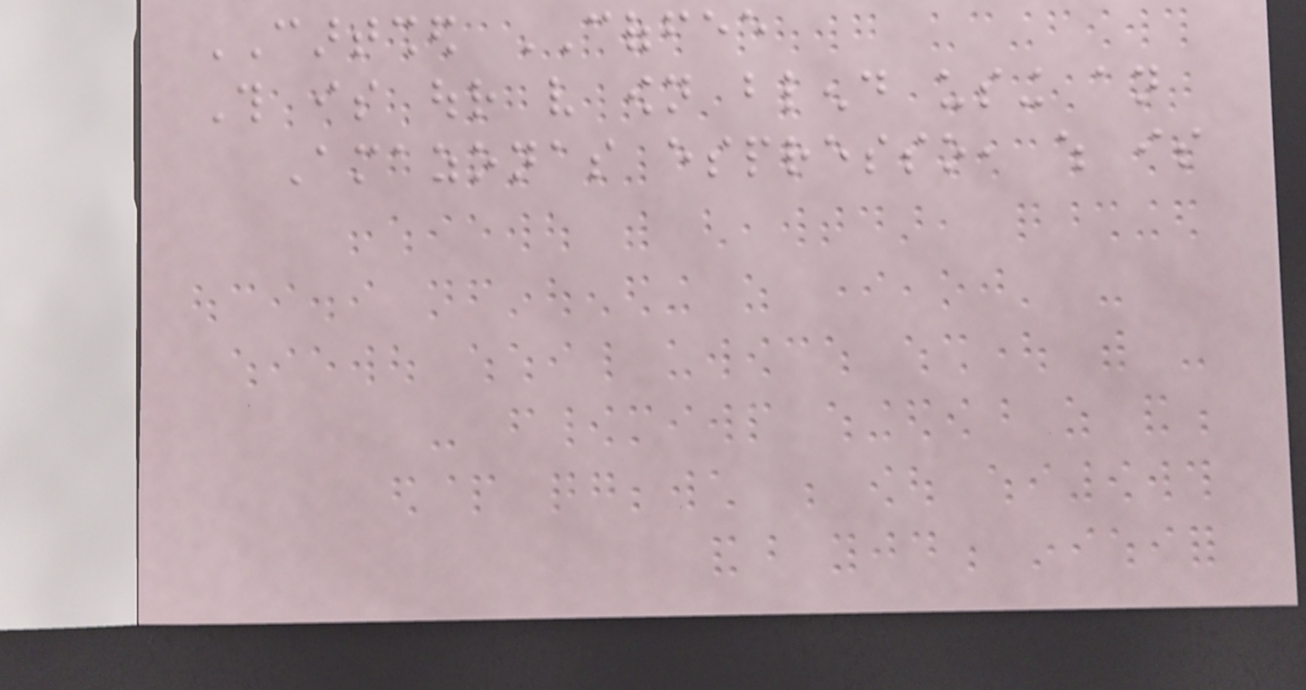CARTSHED COFFEE
This is our very own blend using an
Amazonas espresso, which is
